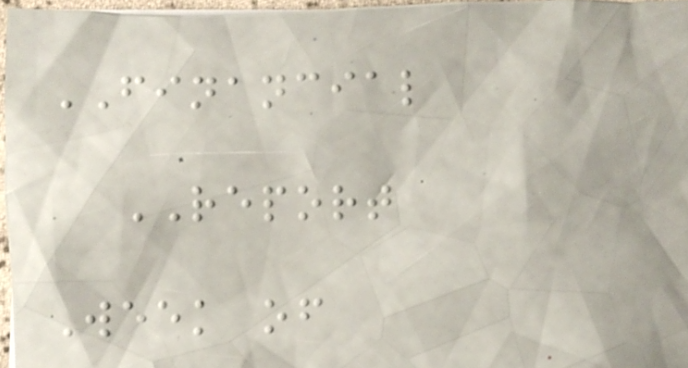FINANCIAL
REPORT
Week of
